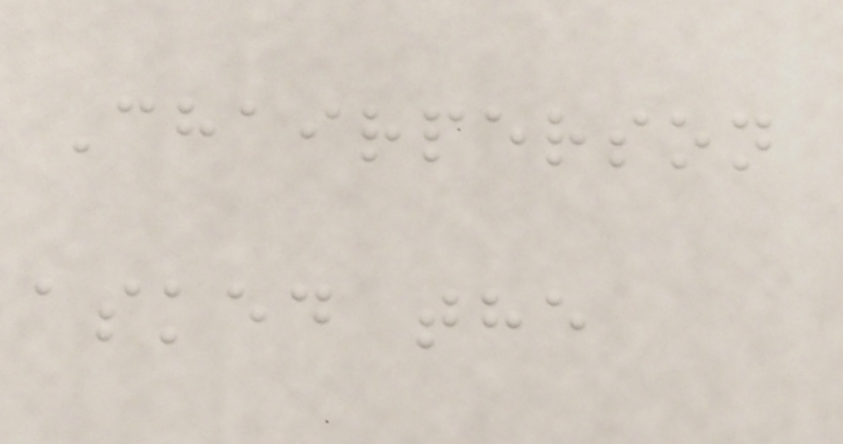Chairperson
asked the
